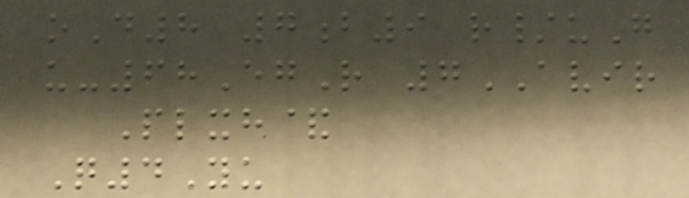oD8 7b9 r/uG
u-68EgR 7AVIR
Plxh&
Q4Yu
